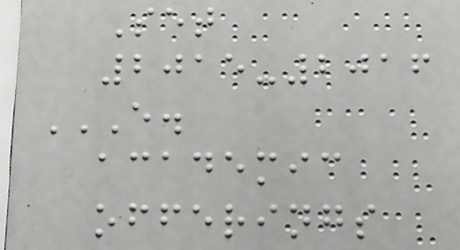Set
2015-2016
E.
ACADEMIC
OFFERINGS
